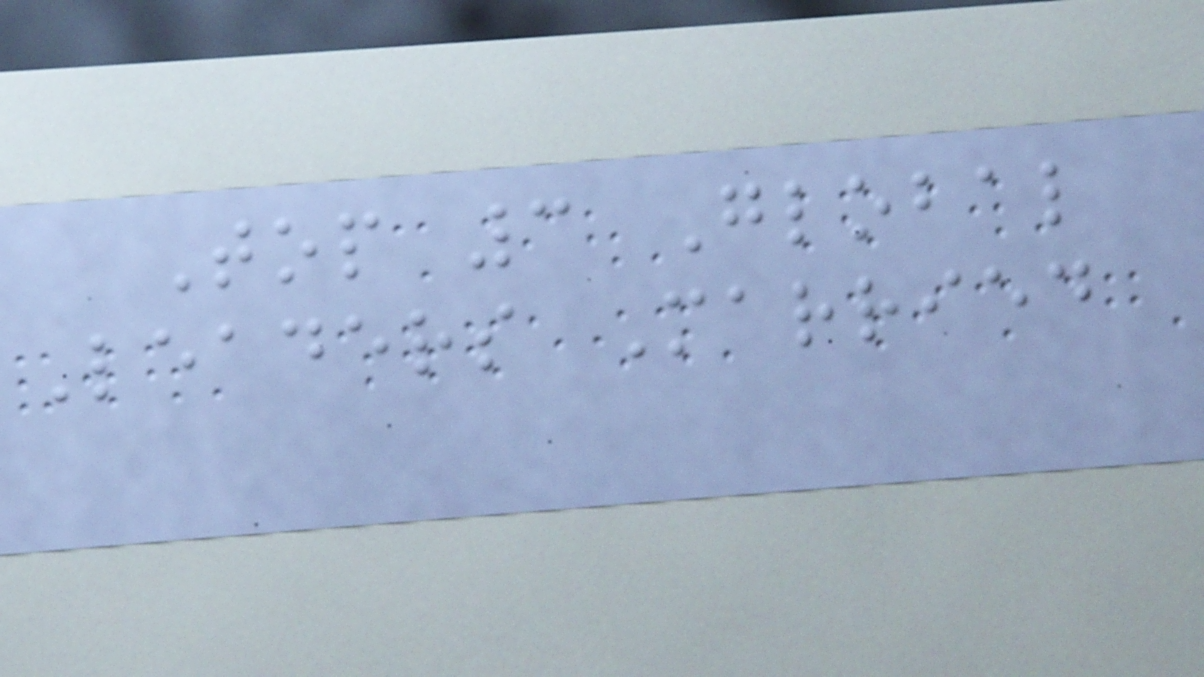Top 3 Global
Leaders Married
